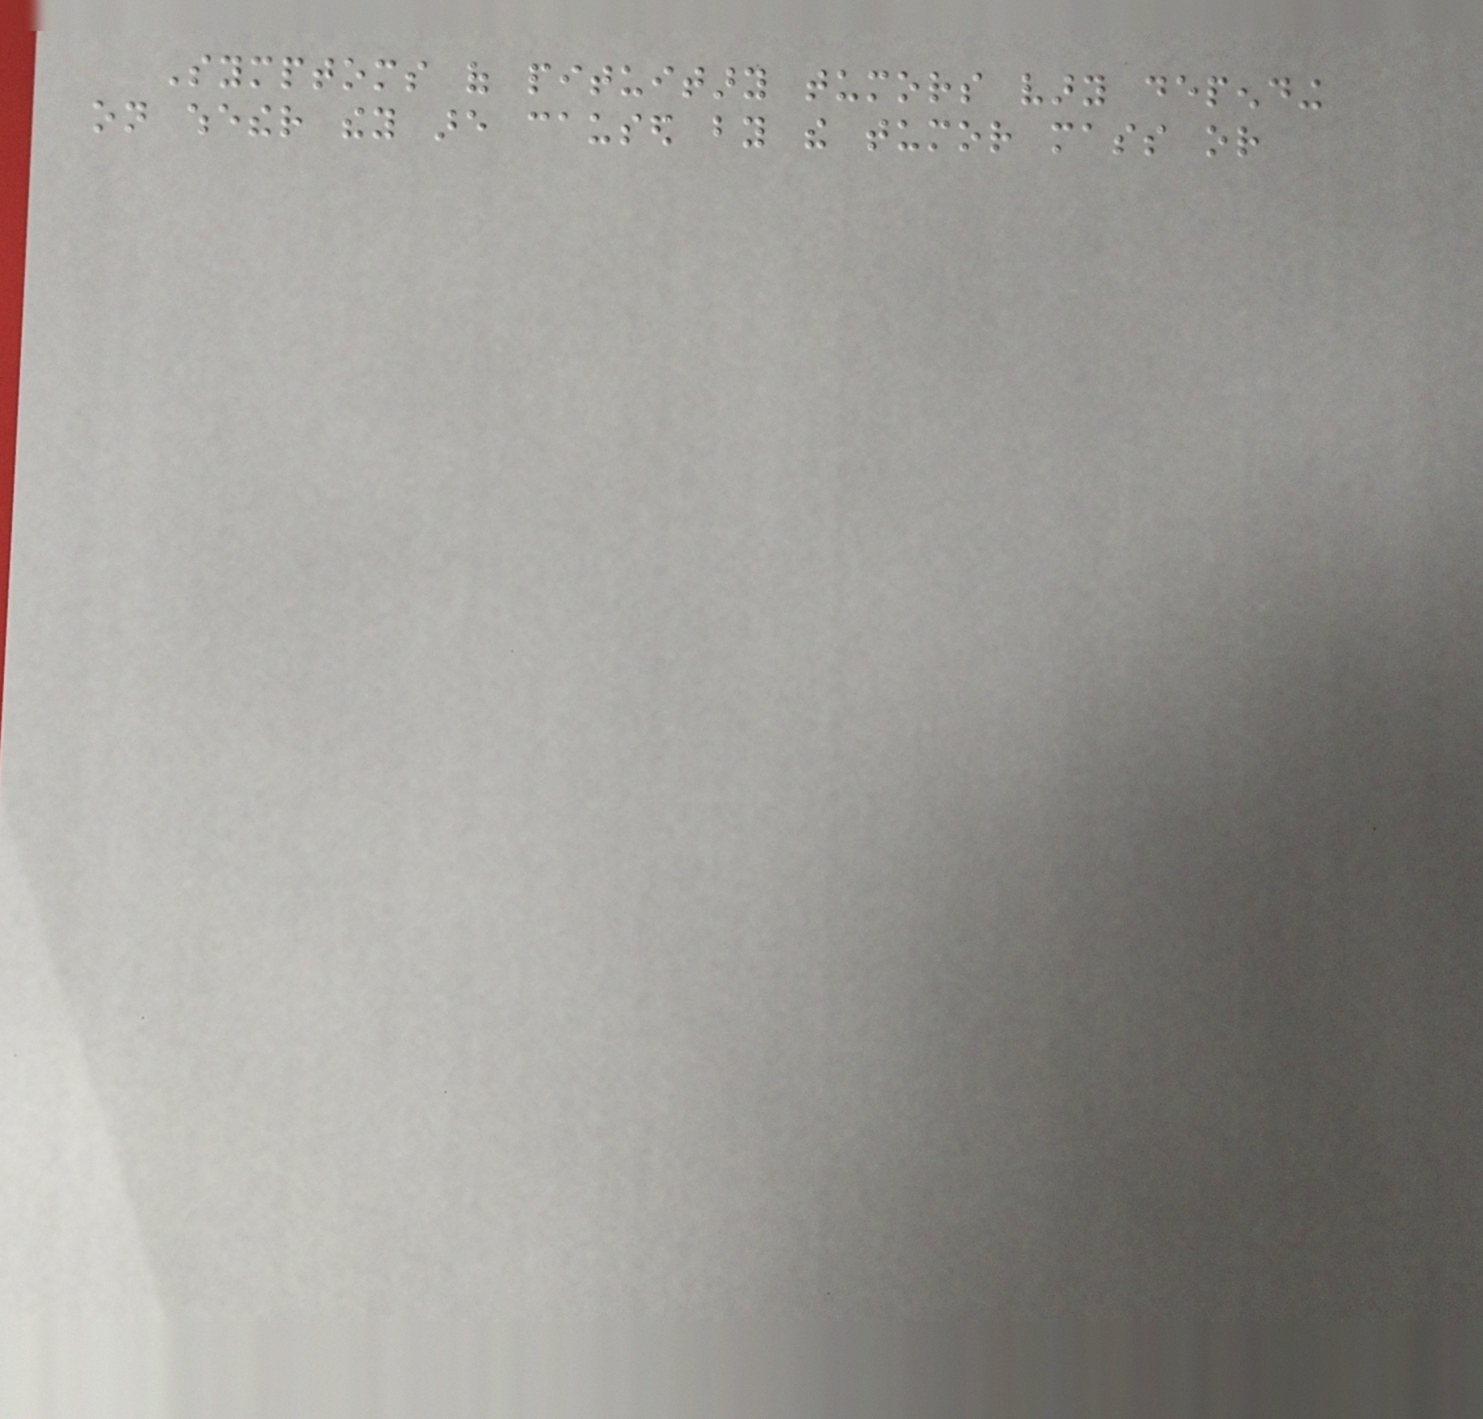Symptoms of pituitary tumors vary depending
on whether they are caused by the tumor mass or
